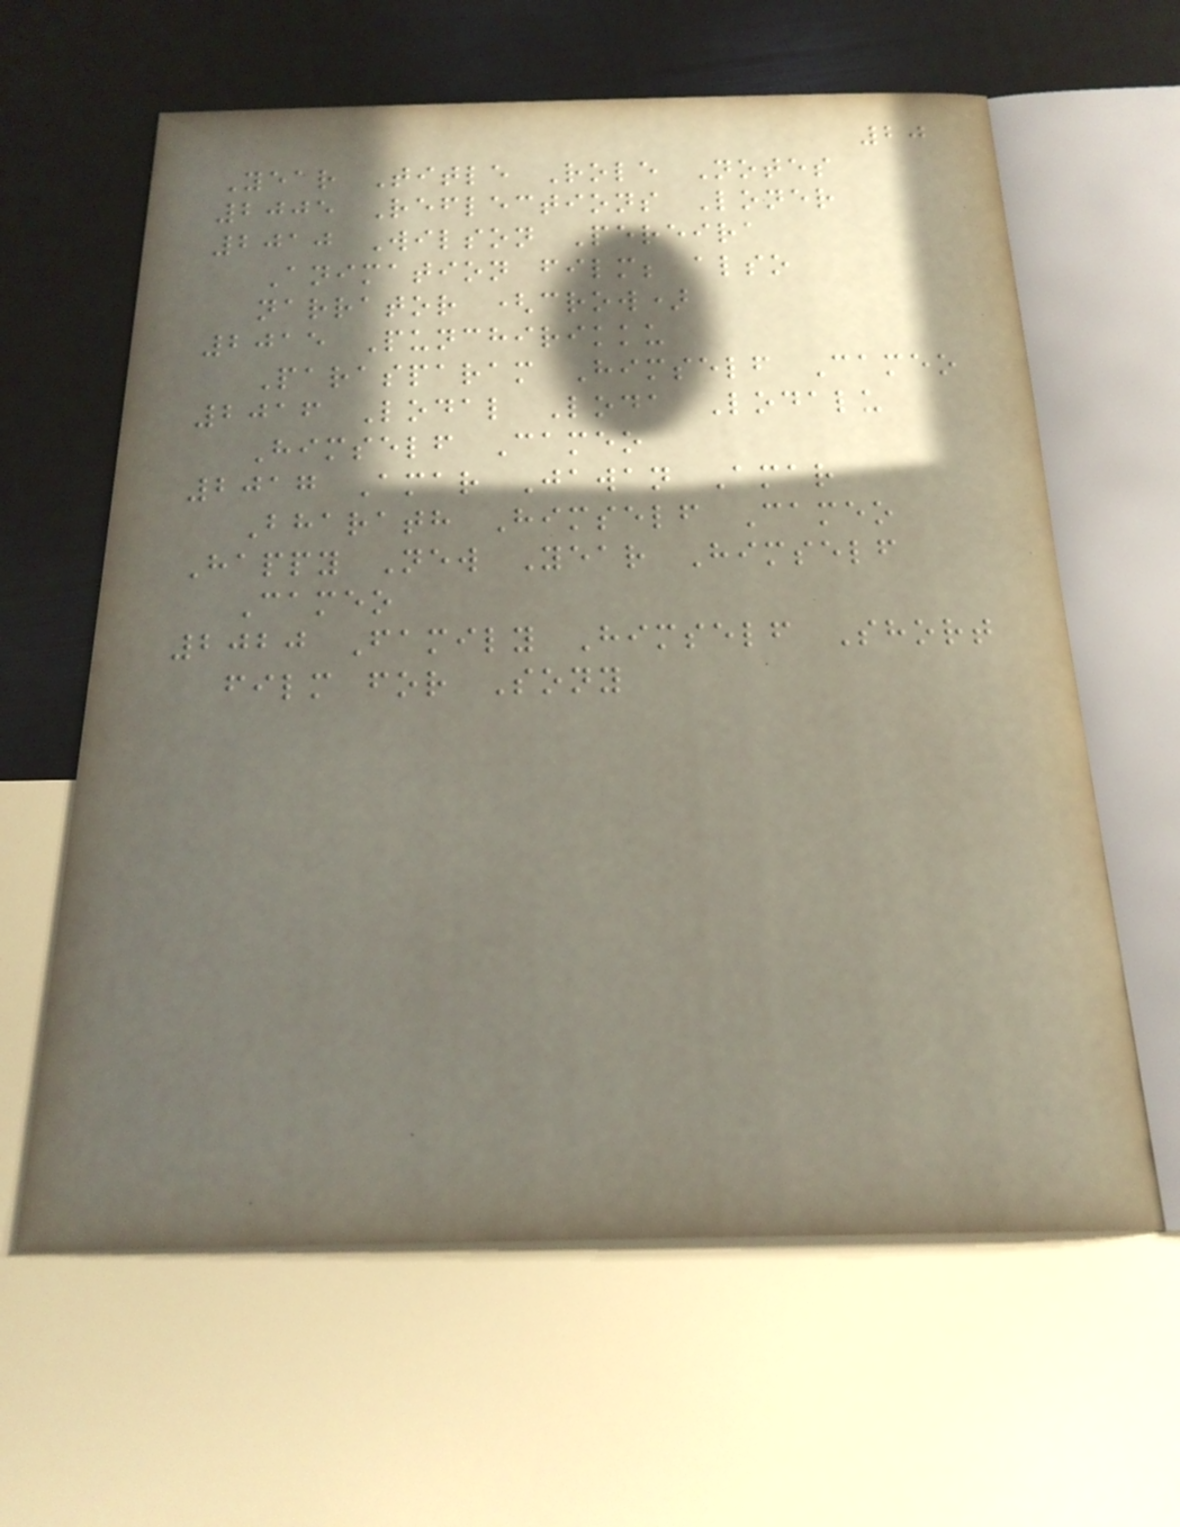20
Year Title Role Notes
2005 Reflections Loner
2010 Wilson Pereira
Animation film; also
narrator (crow)
2015 Punchirikku
Parasparam Himself Cameo
2016 Lodal Loda Lodalu
Himself Cameo
2017 Amar Jawan Amar
Bharath Himself Cameo
Happy New Year Himself
Cameo
2020 Family Himself Short
film for Sony
